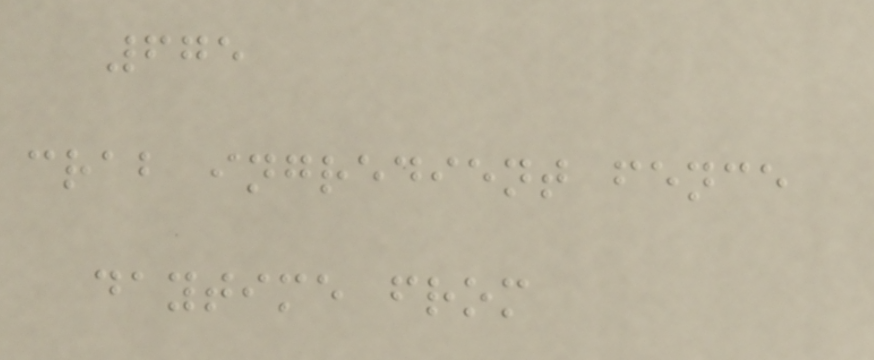675
crab ingredient fence
daytime from
